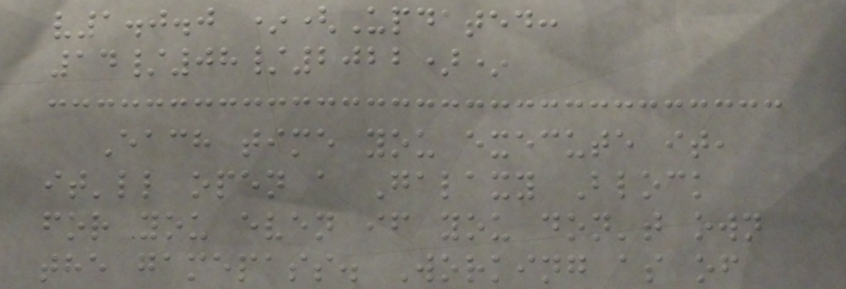v1.0.0 *(Updated:
14/08/2022)*
Each time you execute it,
it'll open a Galaxy Block
for you even if you don't own
the gamepass. Working as of
